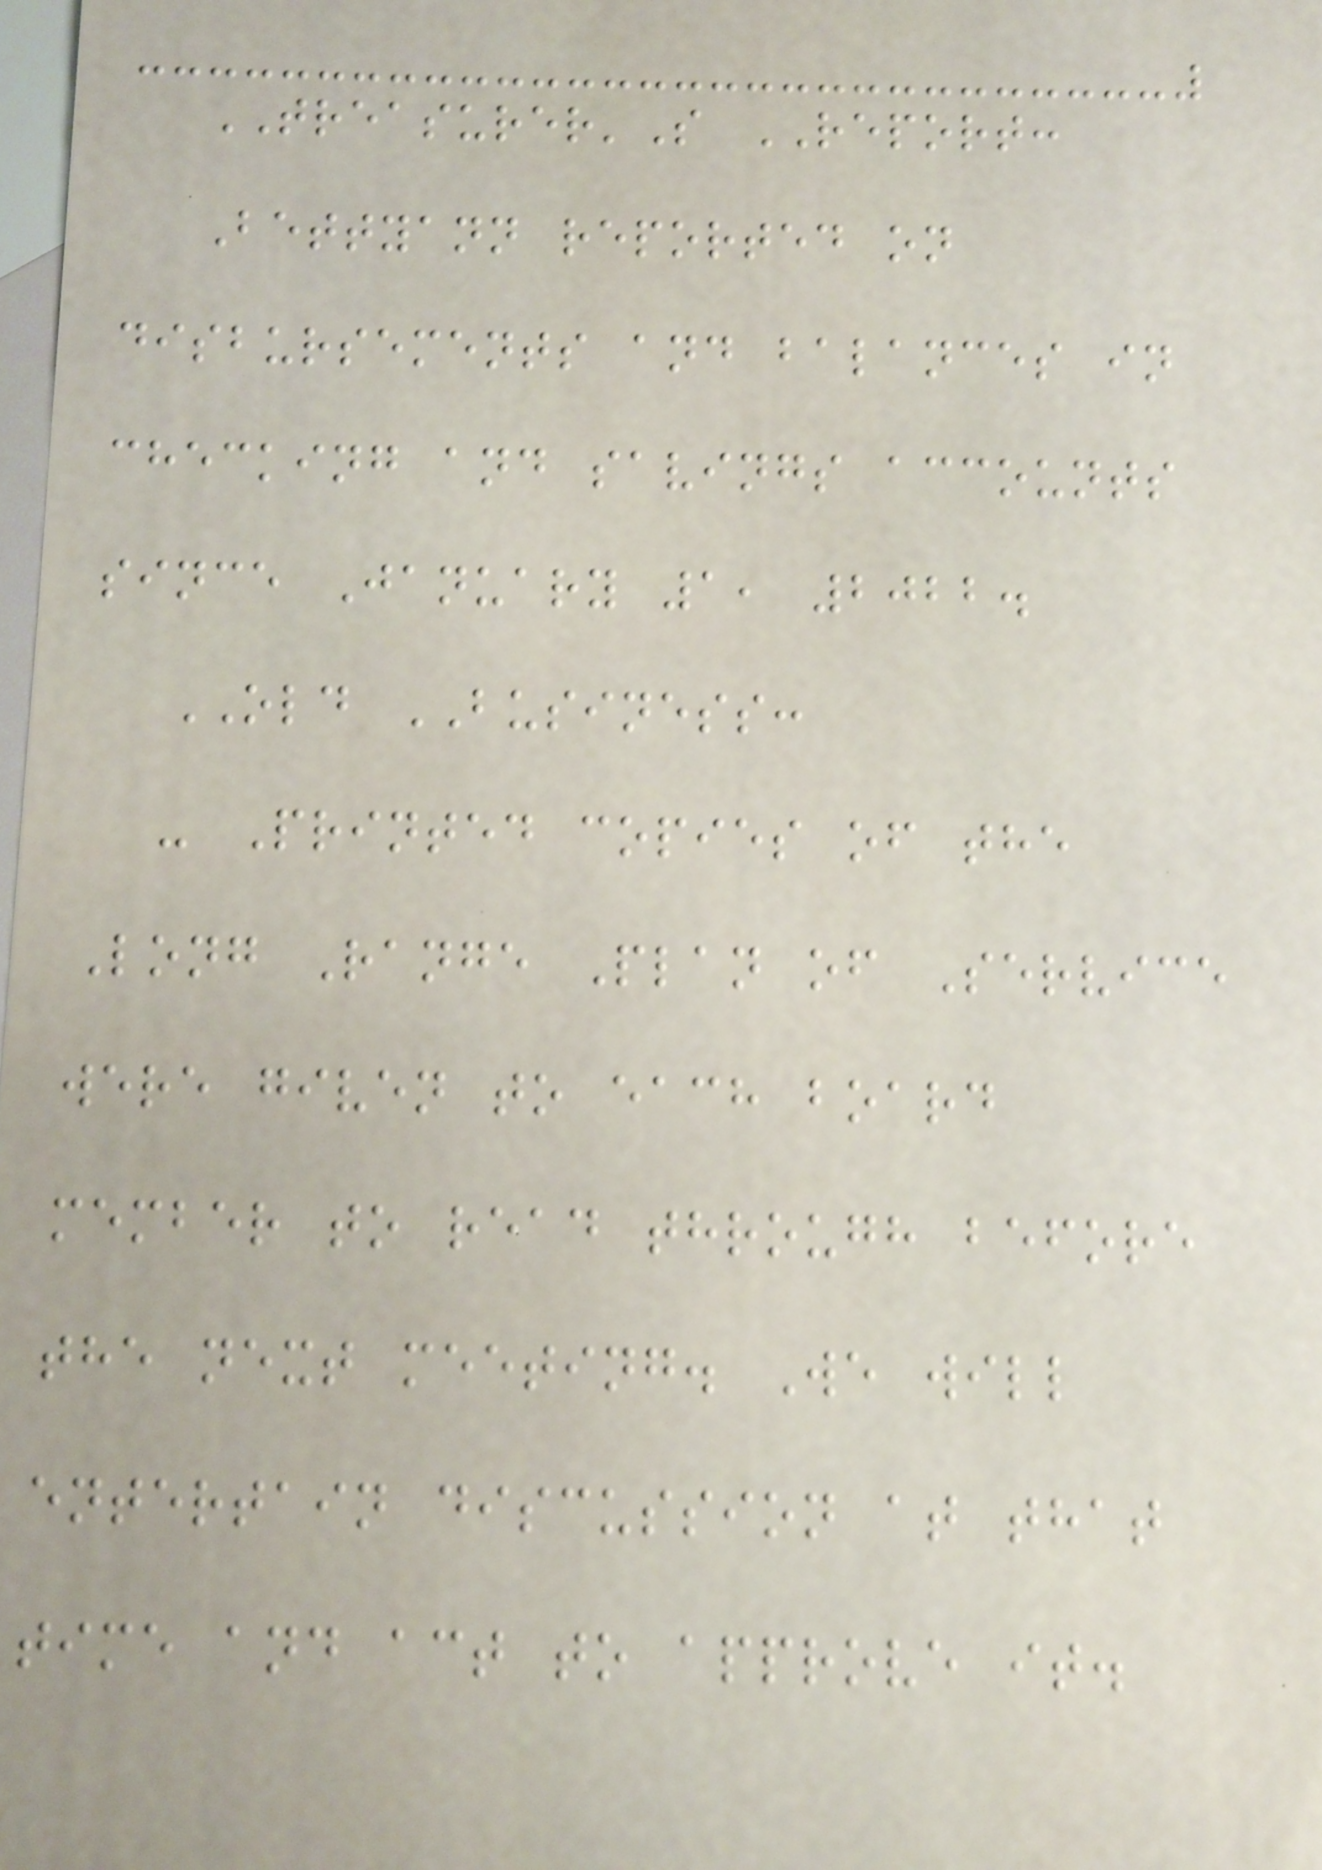TREASURER'S REPORT:
Bettyann reported on
disbursements and balances in
checking and savings accounts
since January 1, 2022.
OLD BUSINESS:
- Printed copies of the
Long Range Plan of Service
were given to each board
member to read through before
the next meeting. We will
entertain discussion at that
time and act to approve it.
